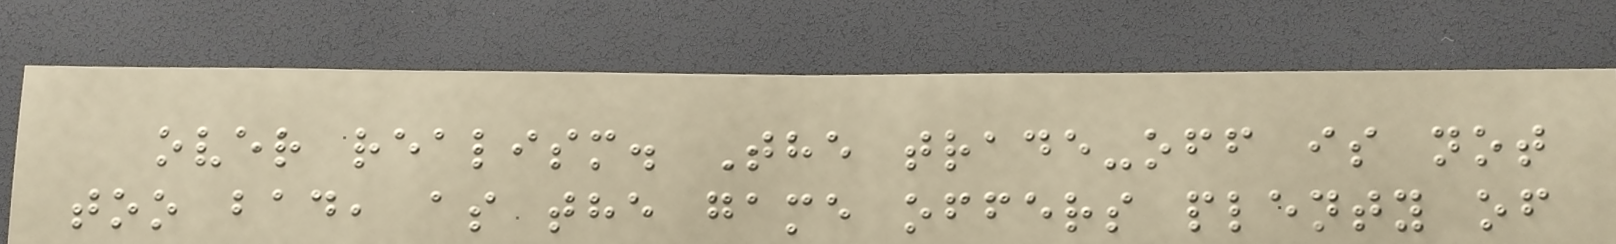over realism. The trade-off is not
too bad, as the game offers plenty of
